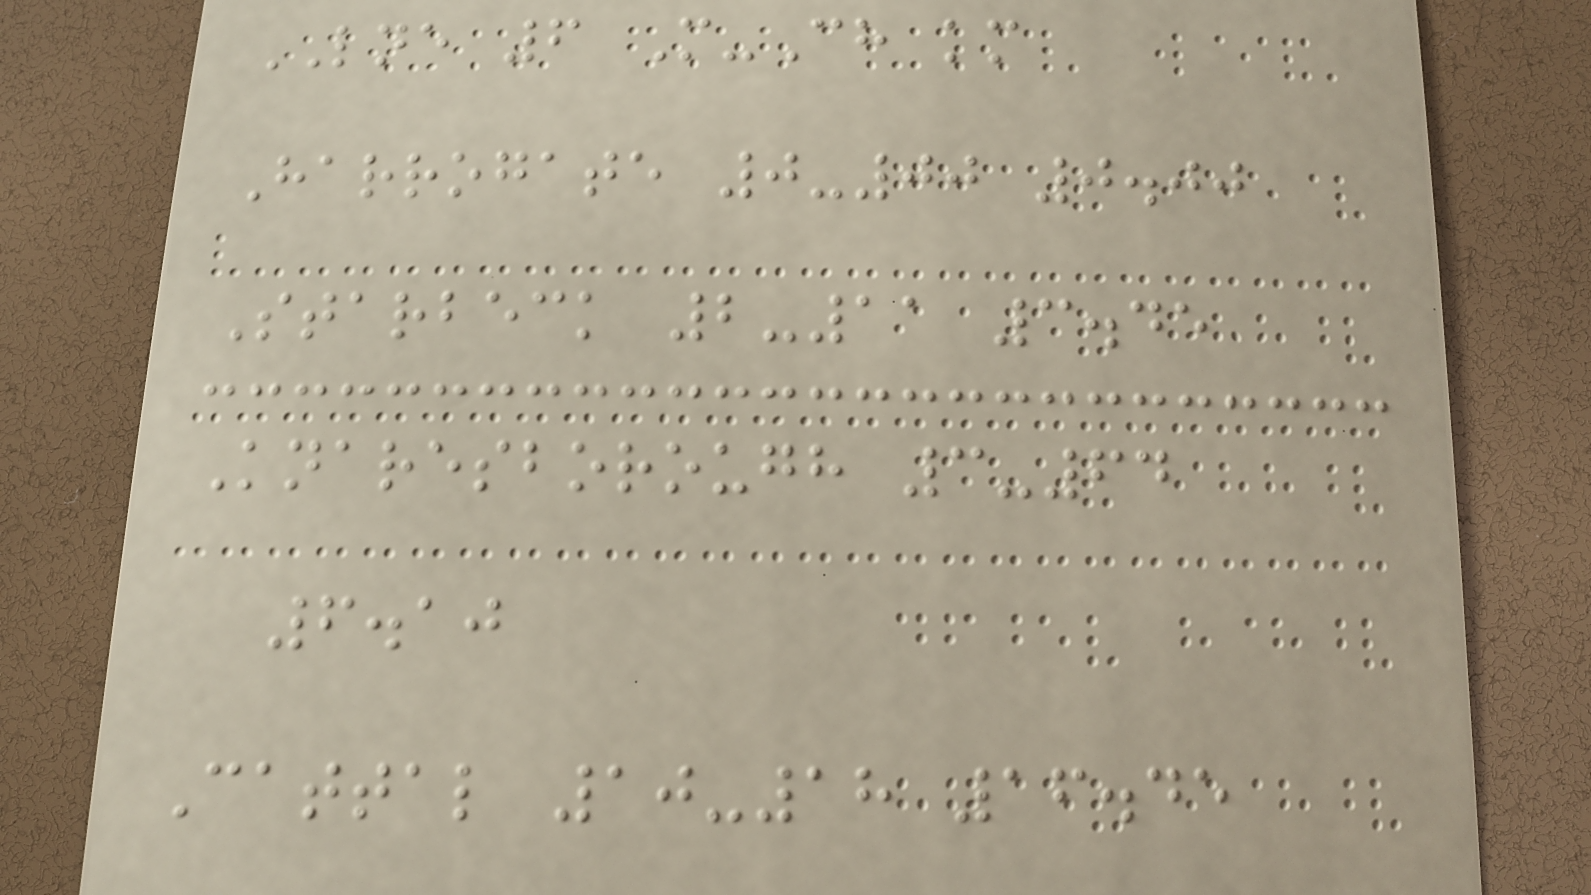LNE 6 M-Ch km
Harrogate 0-00 0.00
Starbeck 2-11 3.45
Knaresborough 3-64
6.10
Cattal 10-18 16.45
